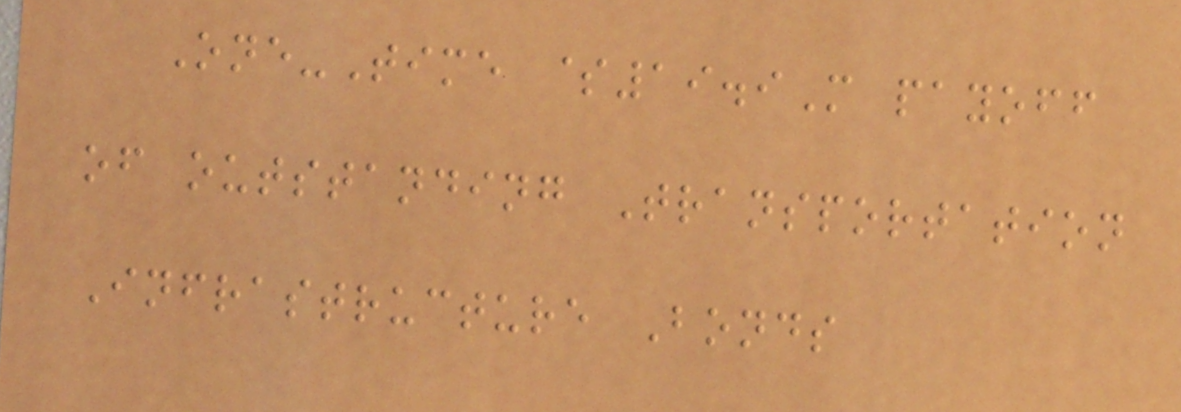One-Time $19.9M payoff
of outstanding Transportation
Infrastructure Bonds
